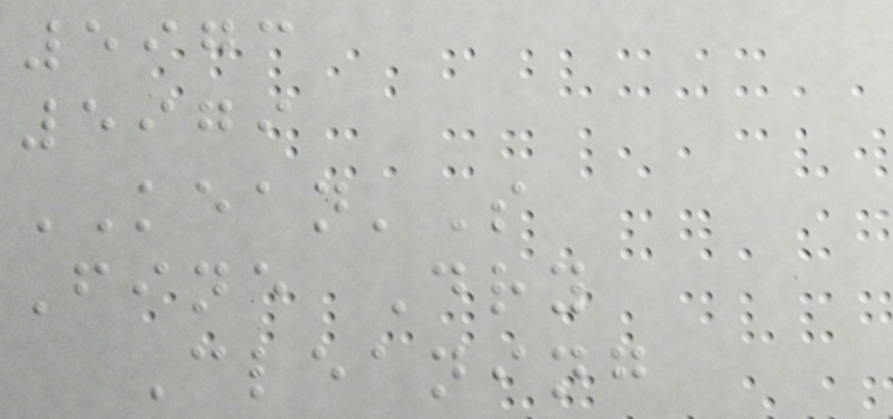5973
5979
KEAN'S
Fine Dry
Cleaning
